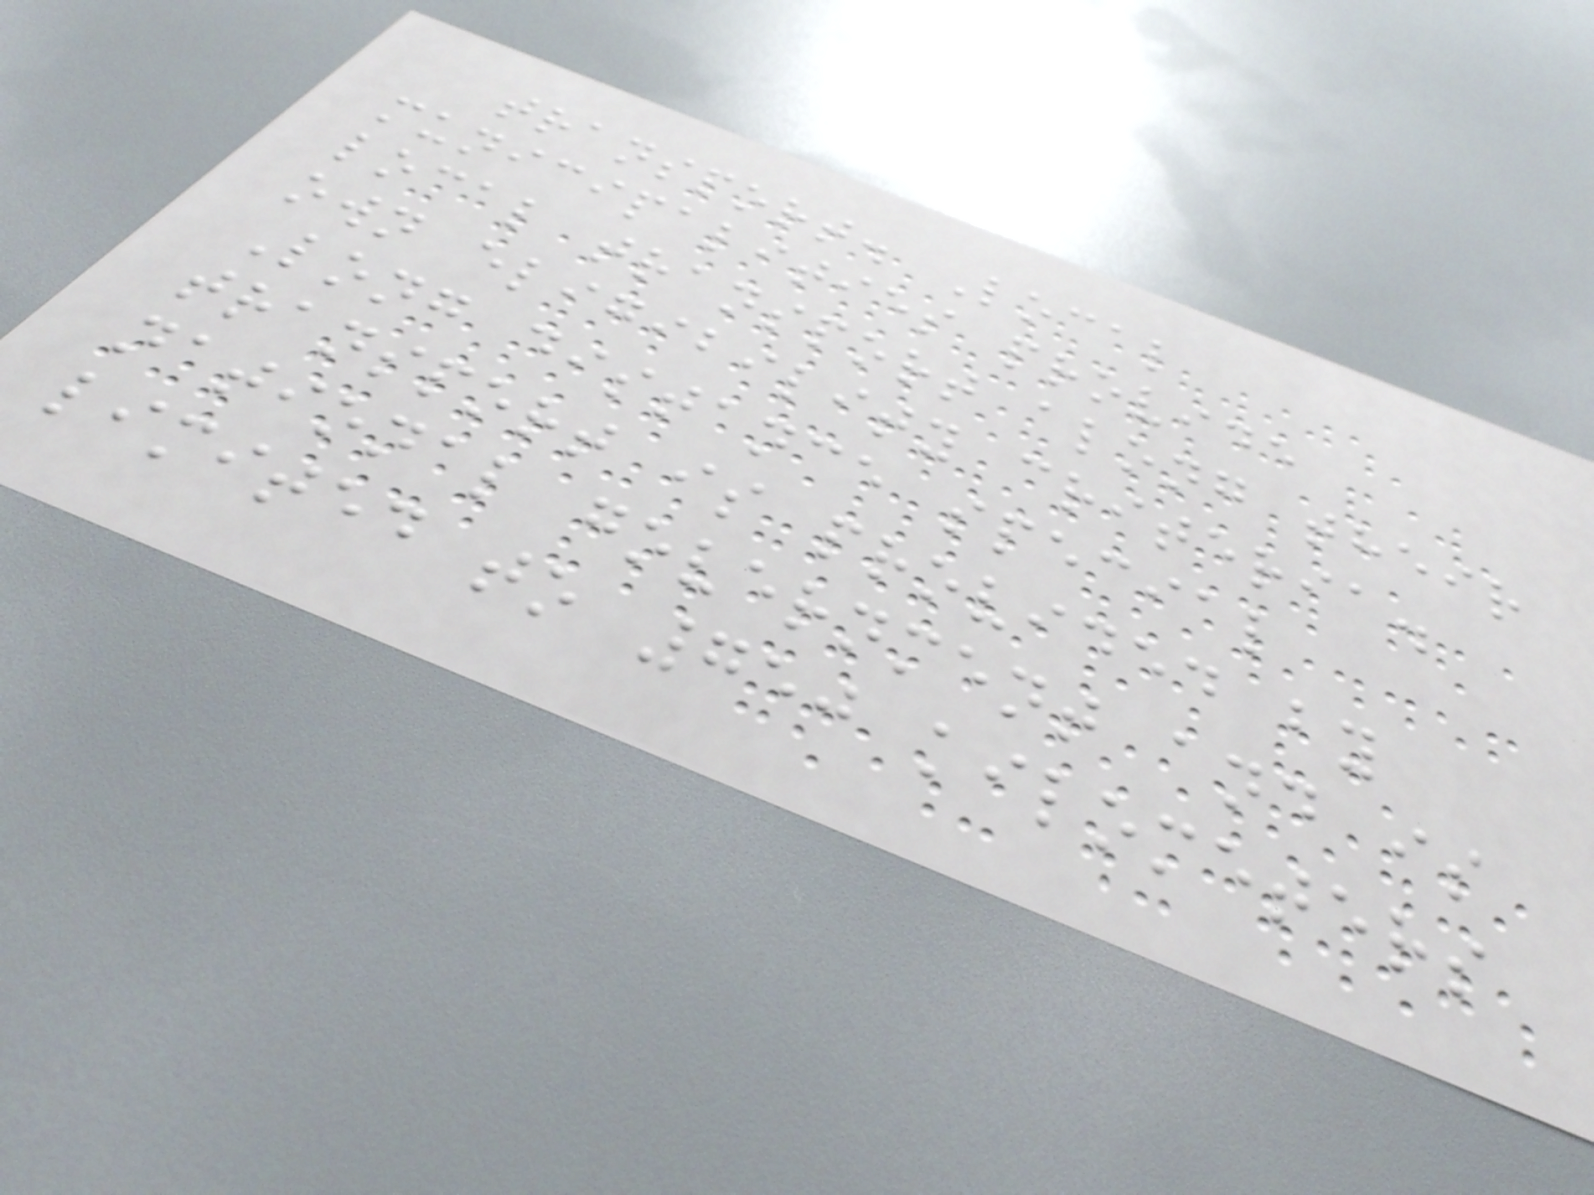transport. Local
municipalities provide
local transport along their
own eligibility criteria.
Long distance special
transport is provided by
national government and is
limited to 750 kilometers
